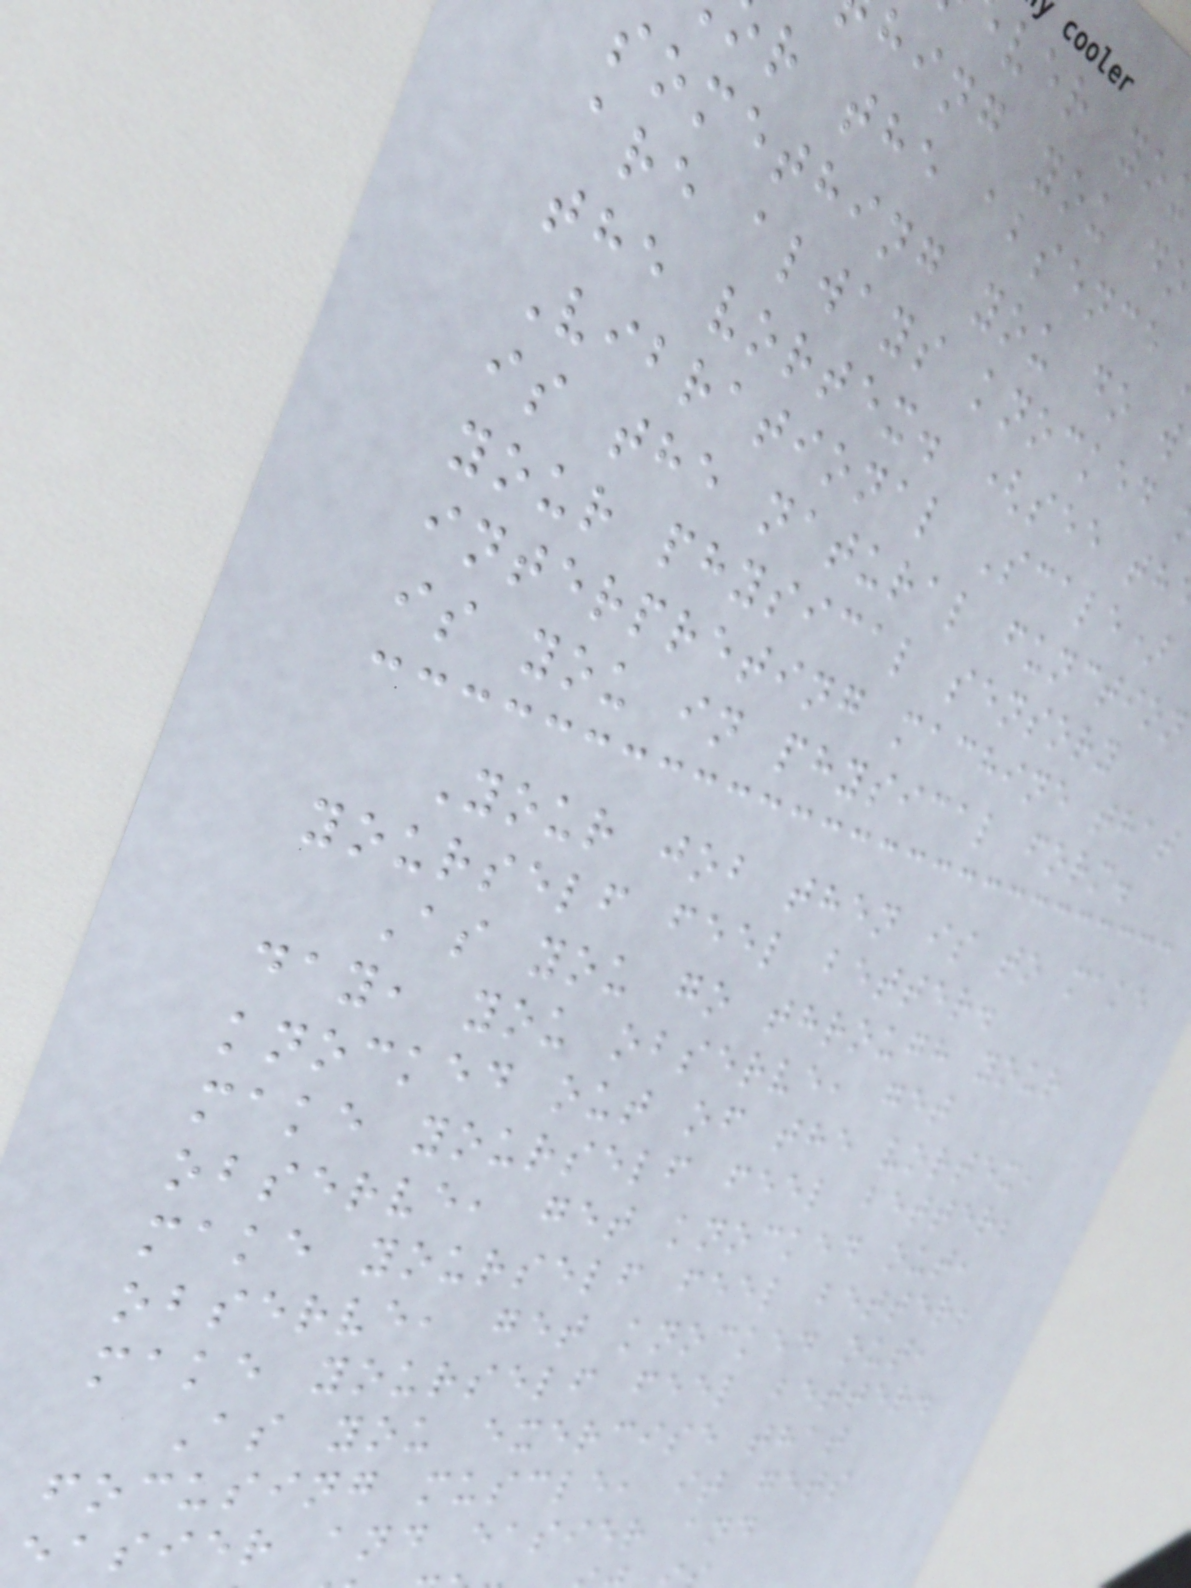ver yo
hing you d
r the absence
something you do w
are always knocked
the vortex. (see th
Vibrational Scale)
is the natural function
your physical sensory
interpreting machine that
is you in physical form.
Your job then is to make
yourself feel better.
As you go through your
day, you observe, get
knocked out of the vortex,
make yourself feel better;
observe, get knocked out,
make yourself feel better;
observe, get knocked out,
make yourself feel better.
As you exercise that
focusing muscle, it gets
easier and easier and
